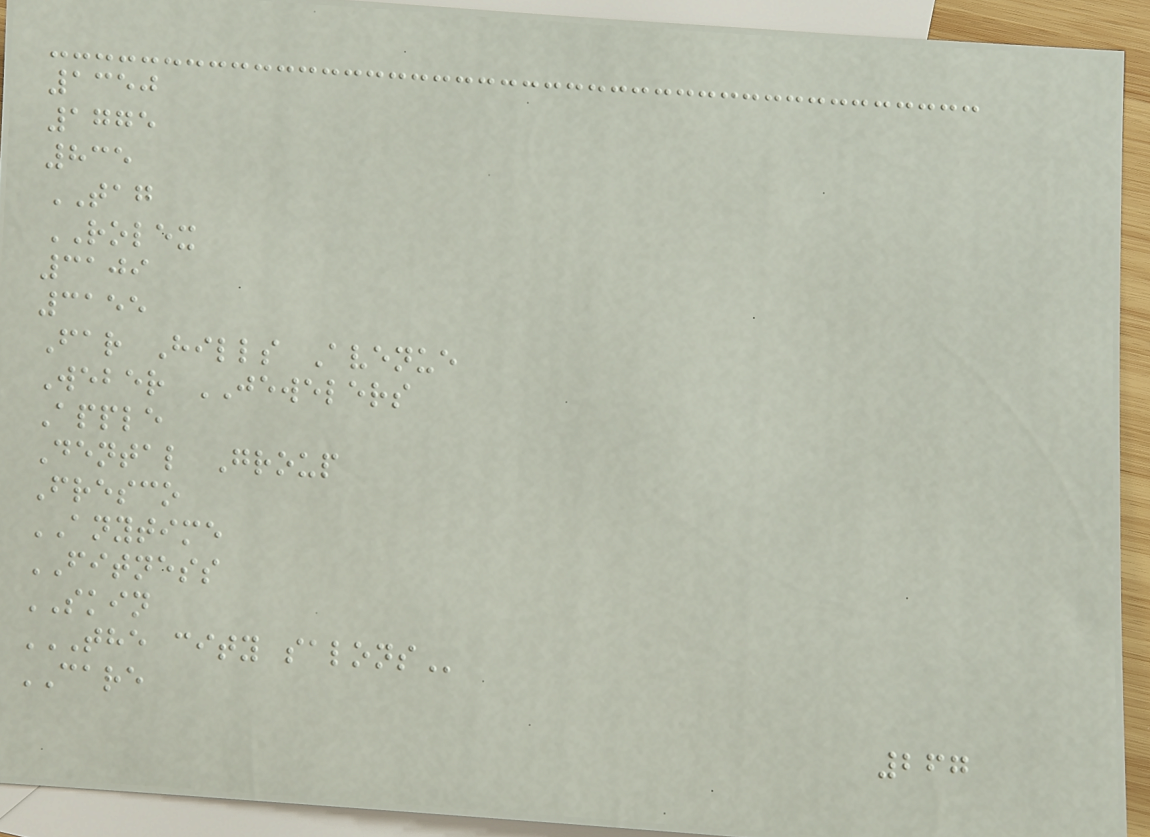1350
1775
835
TAG
ROLEX
3109
3155
Far Hills Avenue
Weber JEWELERS
Apple
Dental Group
Fresco
ANYTIME
FITNESS
SKIN
THE CITY SALONS
CARE
267
